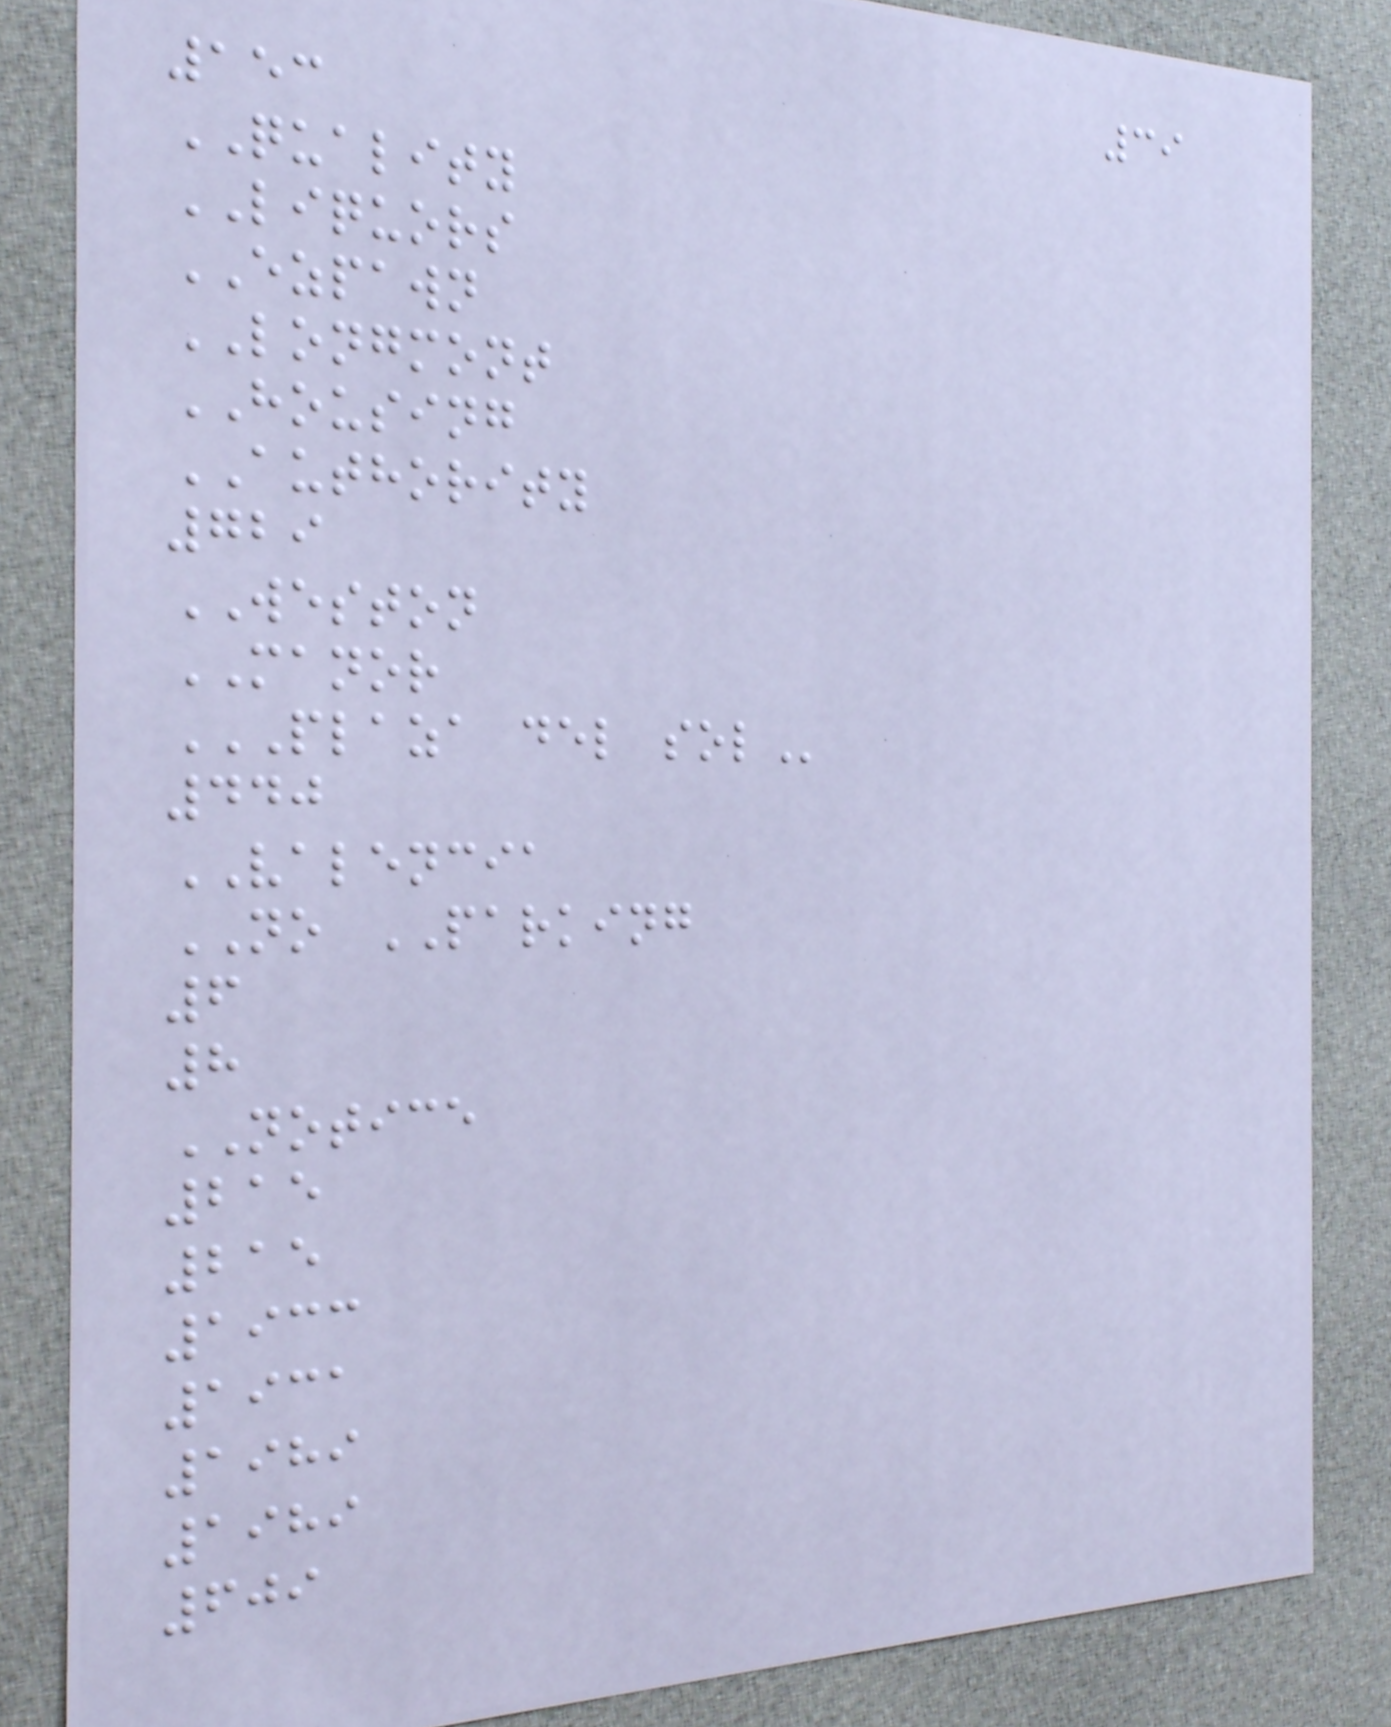39
153
QUALITY
LIQUORS
EZPAWN
LONGMONT
HOUSING
AUTHORITY
729
WESTON
MANOR
PLAZA DEL SOL
440
VALENCIA
NO PARKING
6
8
NOTICE
215
215
1933
1931
1989
1989
609
